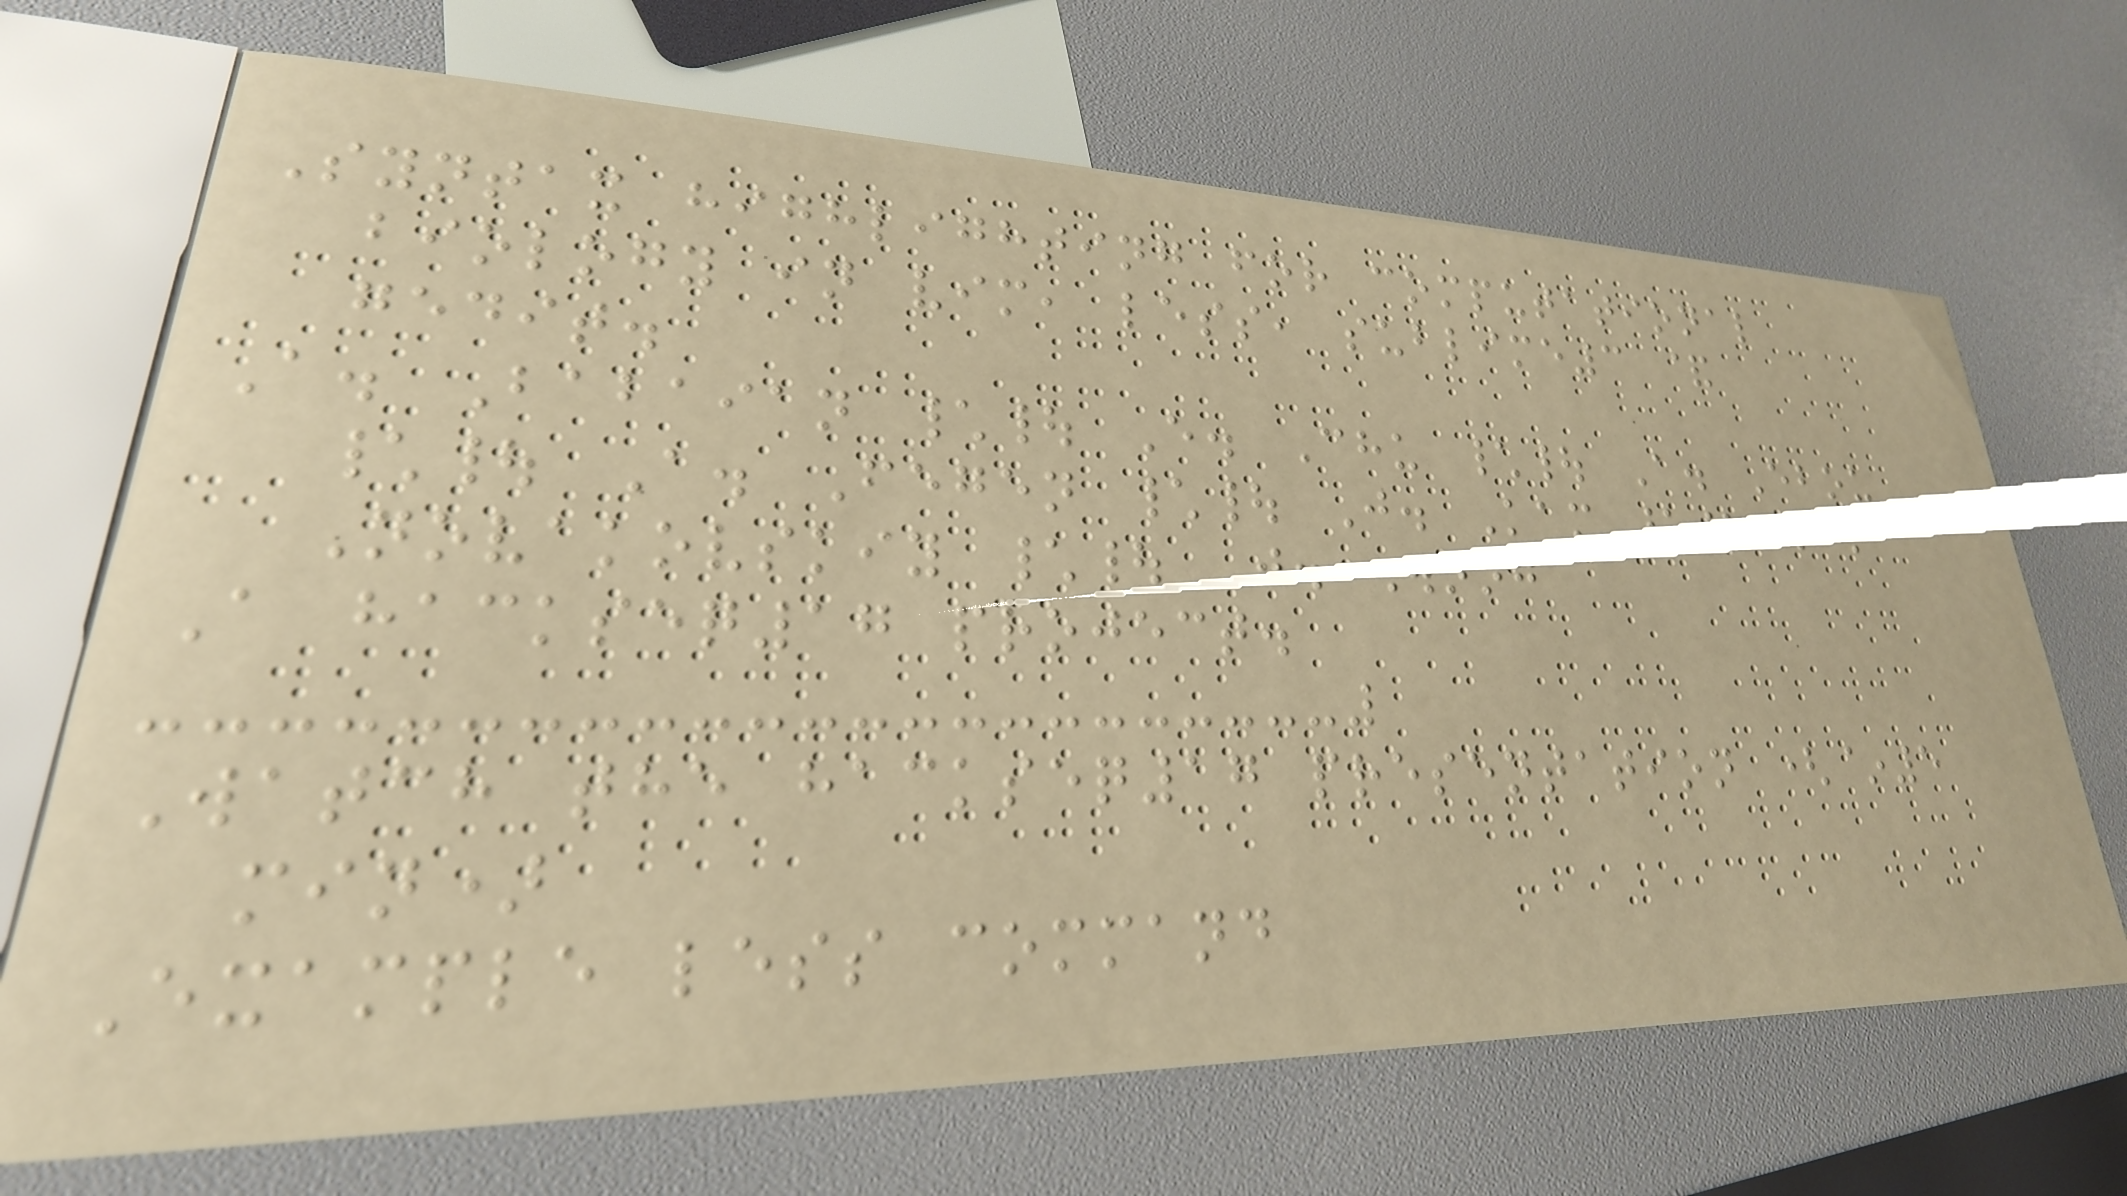Syntax highlighting for computational
biology in vim, less, sublime3 &
gedit.
A. Babaian \| E. Chu \| A. Ebou
\| A. Fegen \| J. Kam \| G.
Novakovskiy \| J. Wong
A hackseq17 project.
Watch the hackseq17 presentation (~5
min)
Example less command
